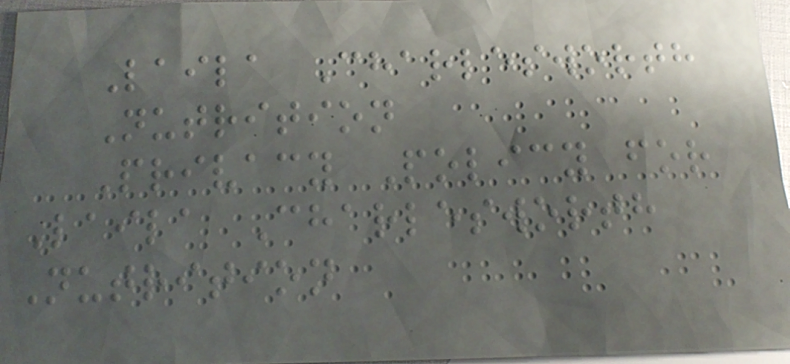Laila Charlesworth
Nutrition
Privacy Policy for
Laila Charlesworth
Nutrition
